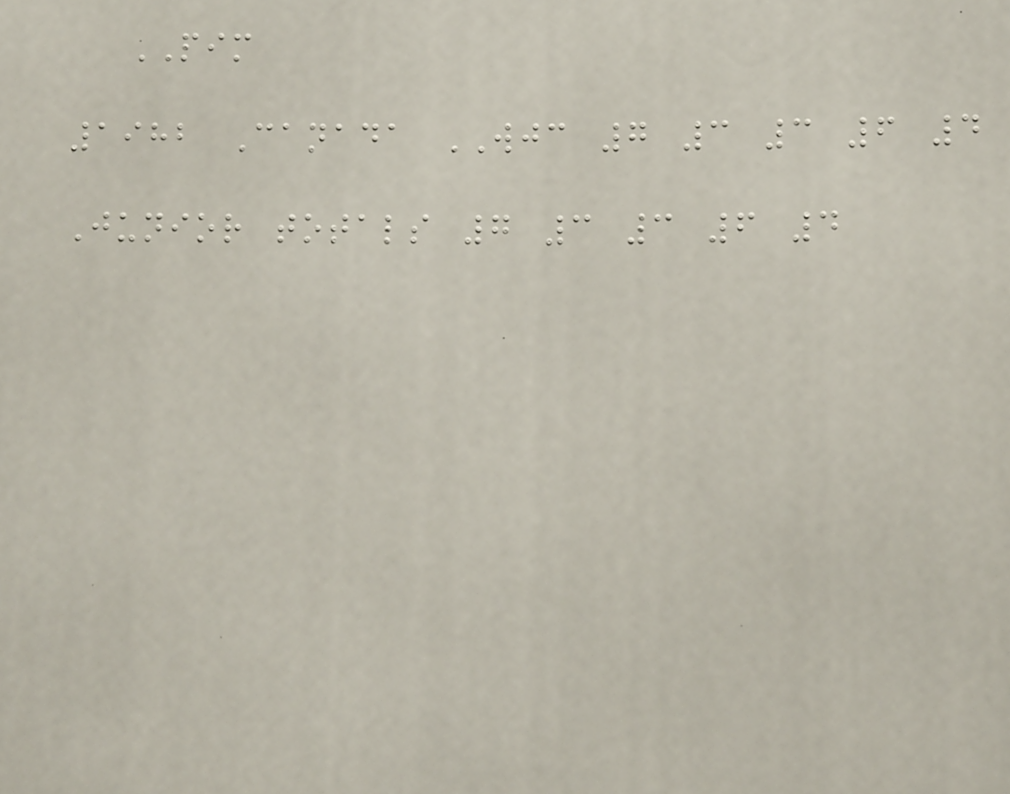PIM
1982 Canada WJC 7 3 3 6 4
Junior totals 7 3 3 6 4
